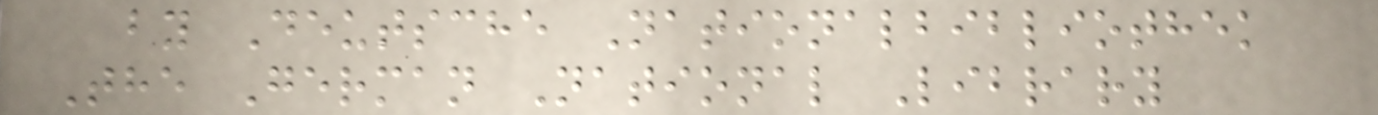by Deutsche Nationalbibliothek
The German National Library
